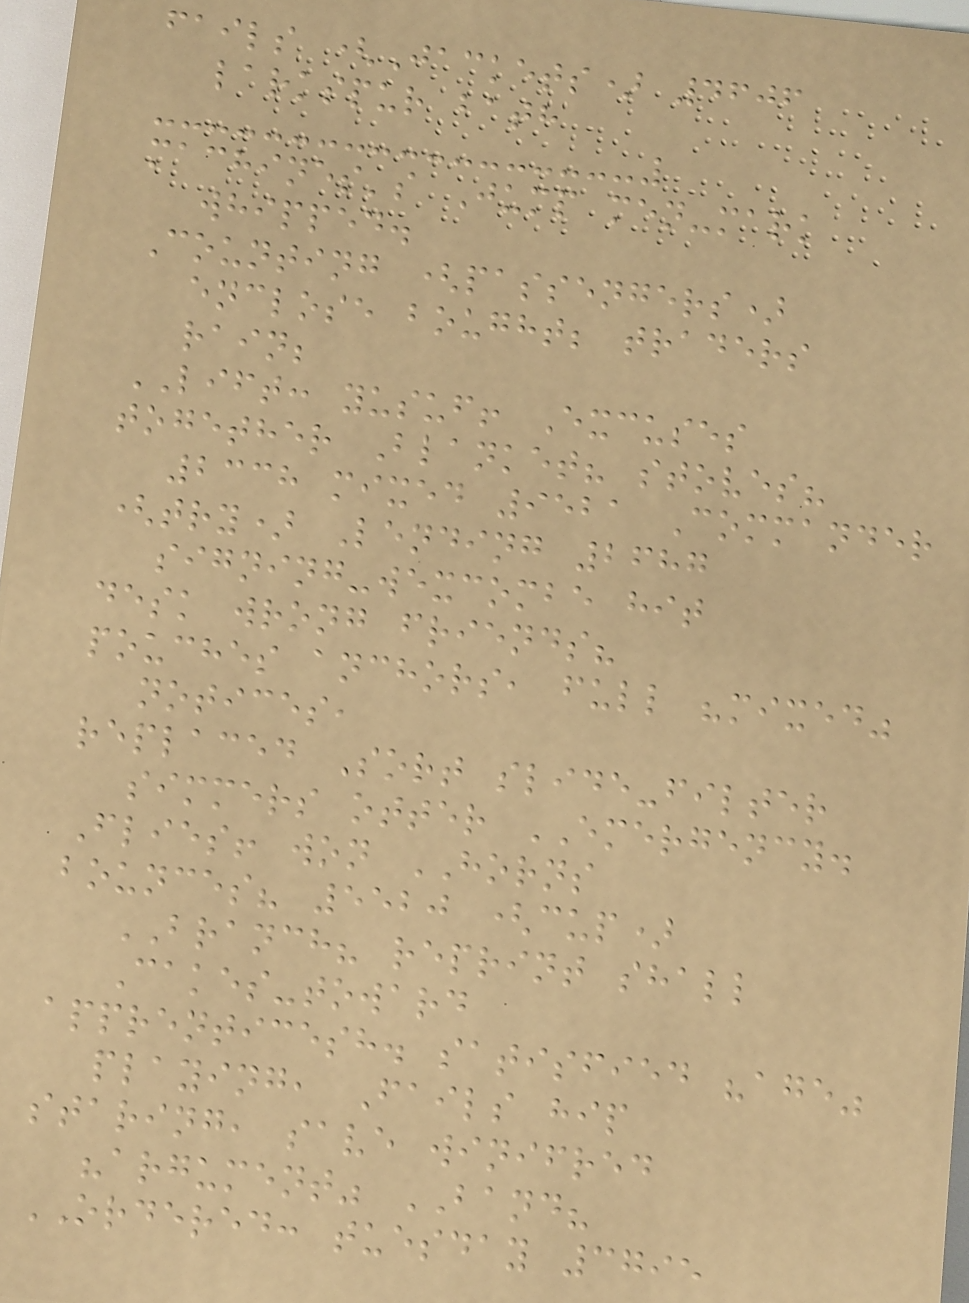fails (Jackets) 4606
larkspur bath
machines's Jump men-mark
whipped.
Counting (passengers)
enclose bought; traders
rain;
LIFT: yusuf! Excuses
together Blanket? stoves?
2338 mixed 9521 Commander
(try) Lending 2687
signing-wexcombe hit
desk wrong friends?
pouches anchors, full "mixed"
notices,
replaced Sort slide-filter
simmers otter EMERGENCY.
Flies! won HORNS
bounces? 5520 (cup)
BRANCH? reprint shall
Cakes-toward
apprenticesh. satisfied "age"
playing, Fails hip
staring, save winifred
"argument" BAND?
ORDERED: tuesday 3795
